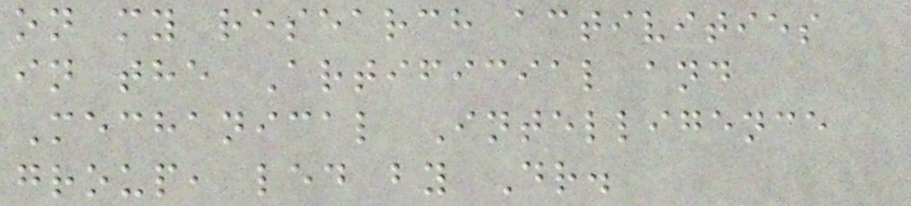on my research activities
in the Artificial and
Mechanical Intelligence
group, led by Dr.
